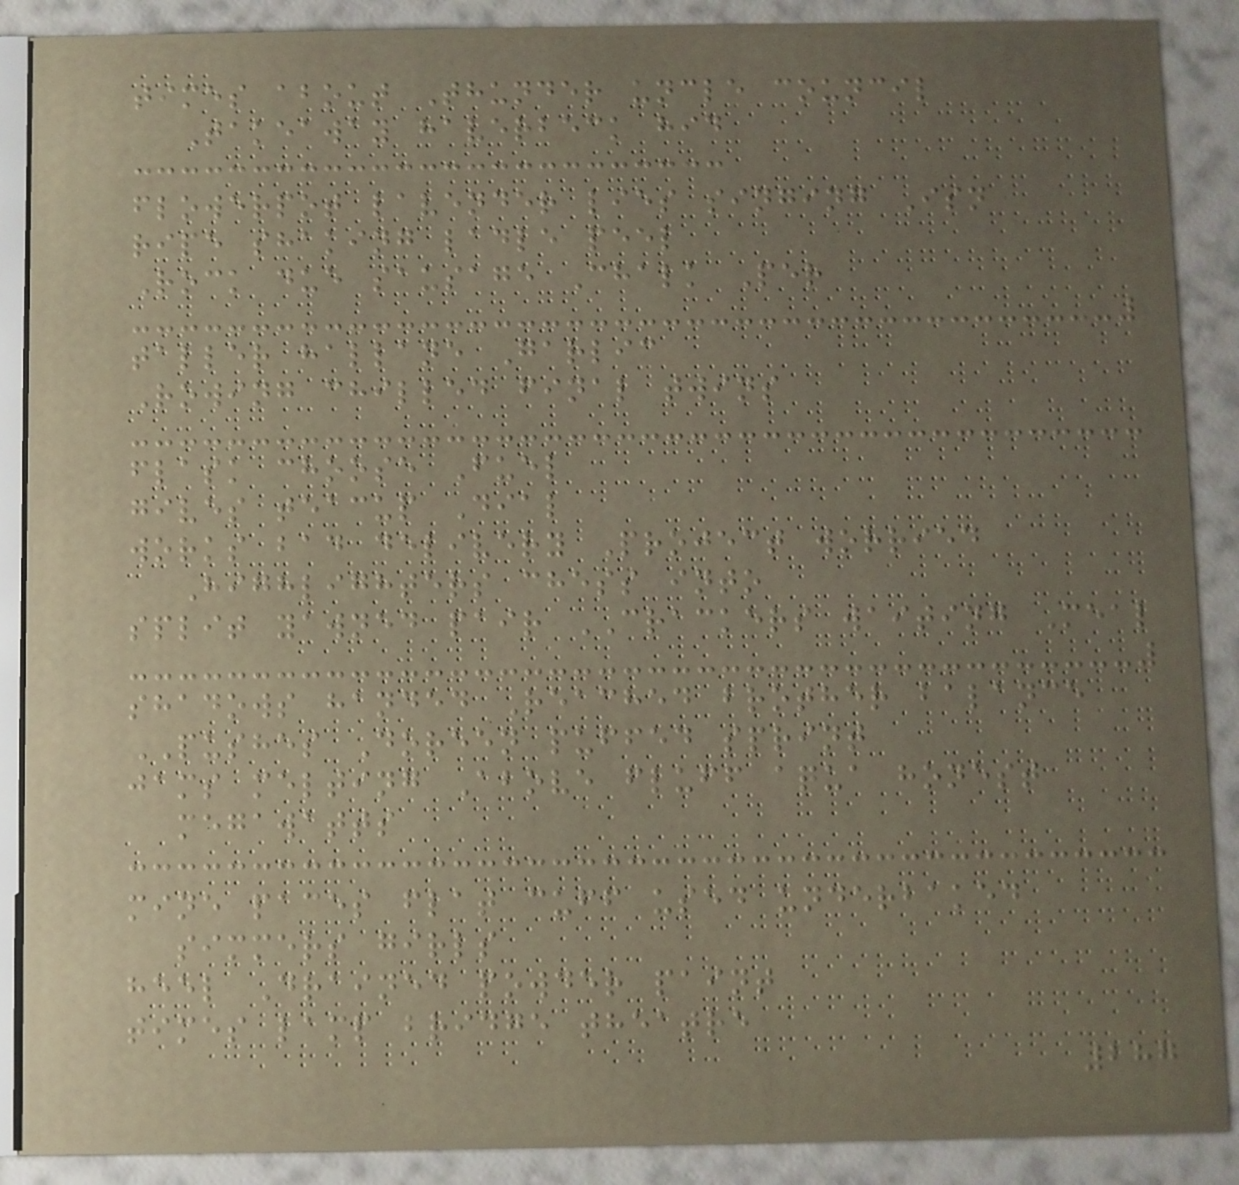times about Thunder uncle council
Takeaway haverbeck hid
flowerpot lavender lies singing Isn
ripe shaking ladle peel
Rock due sausage Chalk Per
taller hallane Garlic
Rowing chilled final twins
flask choose Fuel
gives teacup Dial
works bad delivery Project worried
Highlighters chess into
split yawned pair CRACKERS waiting Meal
shadows handed Reached brother balance
PUSHES Doreen puffed sprint
jams melting Above fluff aqua honest
megawatts
mine paces flat cuff used underbaked
simmers girls
heel Drained powder paint
times lamp bridge theatre
287
